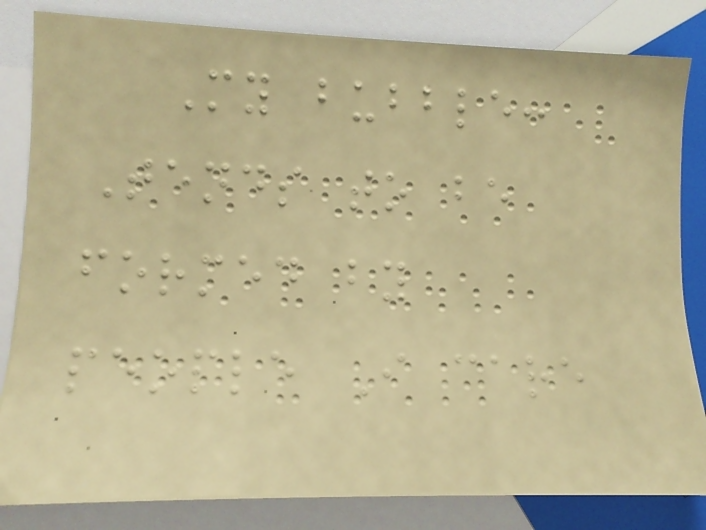My bubble:
Tends to be
formed by
people I care
